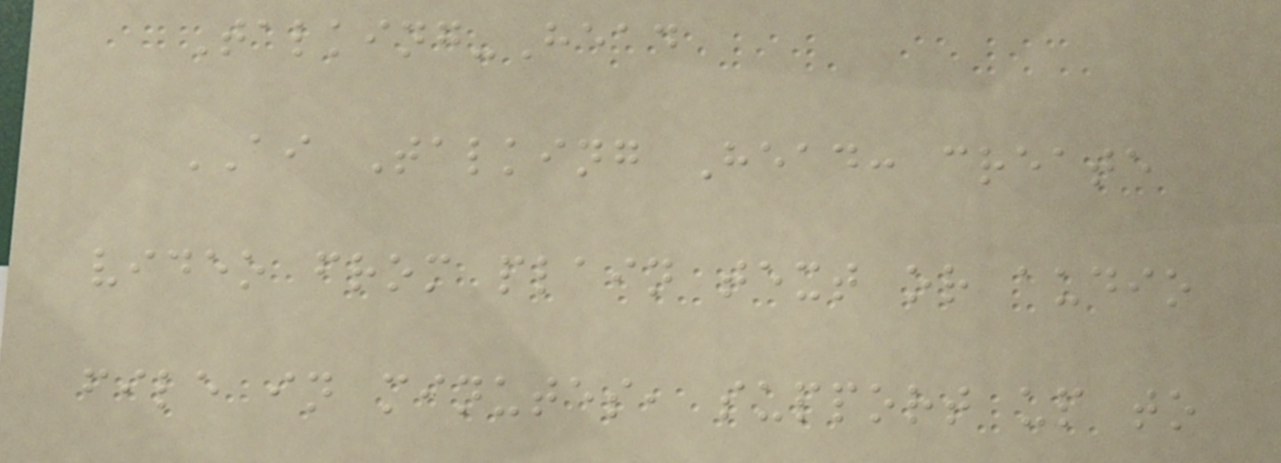Talking-Head
AI Talking Head: create
video from plain text or audio
file in minutes, support up to
